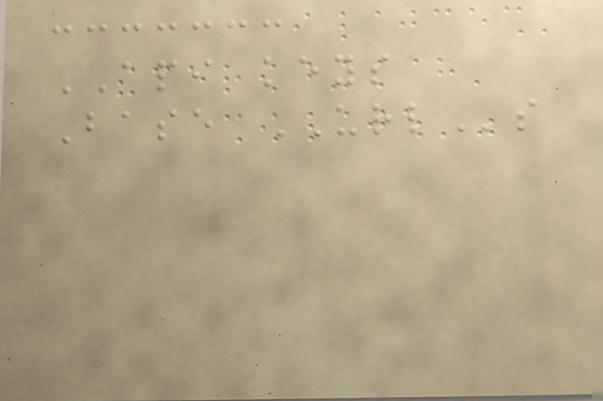API keys
Base URLs
